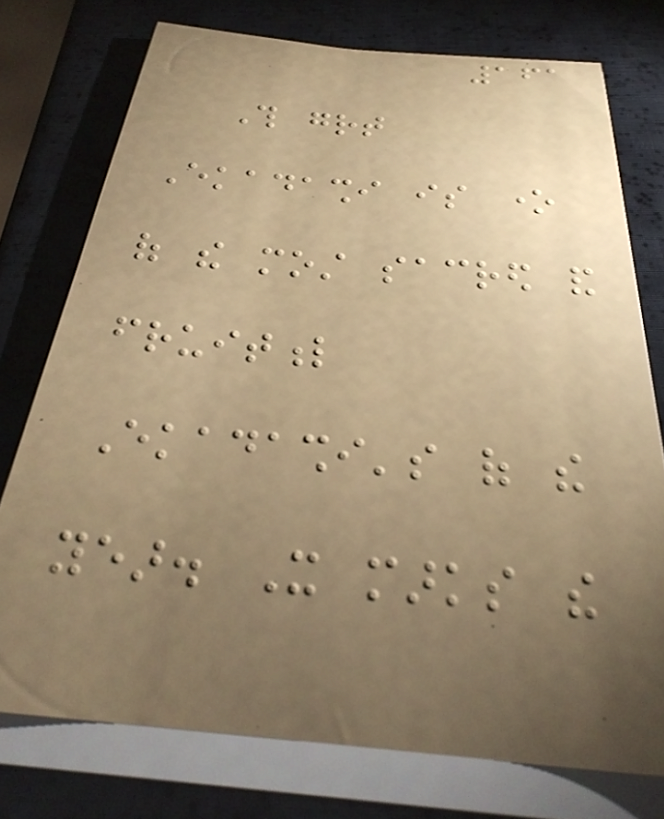161
This great
Ekadashi is one
of the most sacred and
fruitful
Ekadashi's of the
year. It marks the
